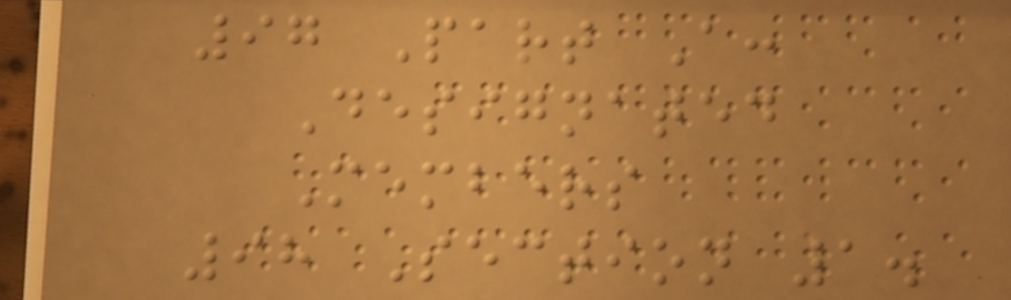97 Part A:
Designated
Members
98 Section 1.
